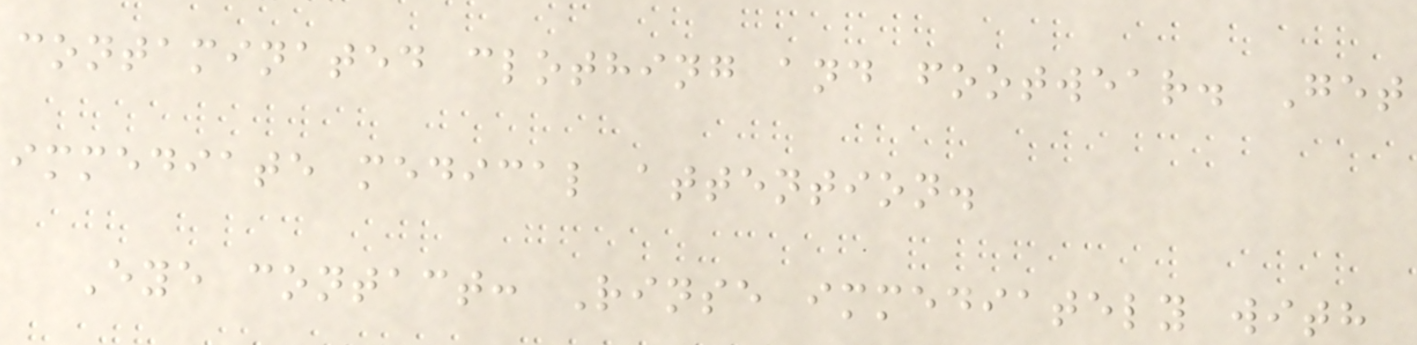contaminated clothing and footwear. Get
immediate medical attention.
Eye contact: Rinse immediately with
